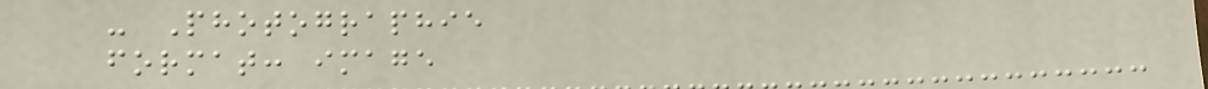- Photographie
format: image
